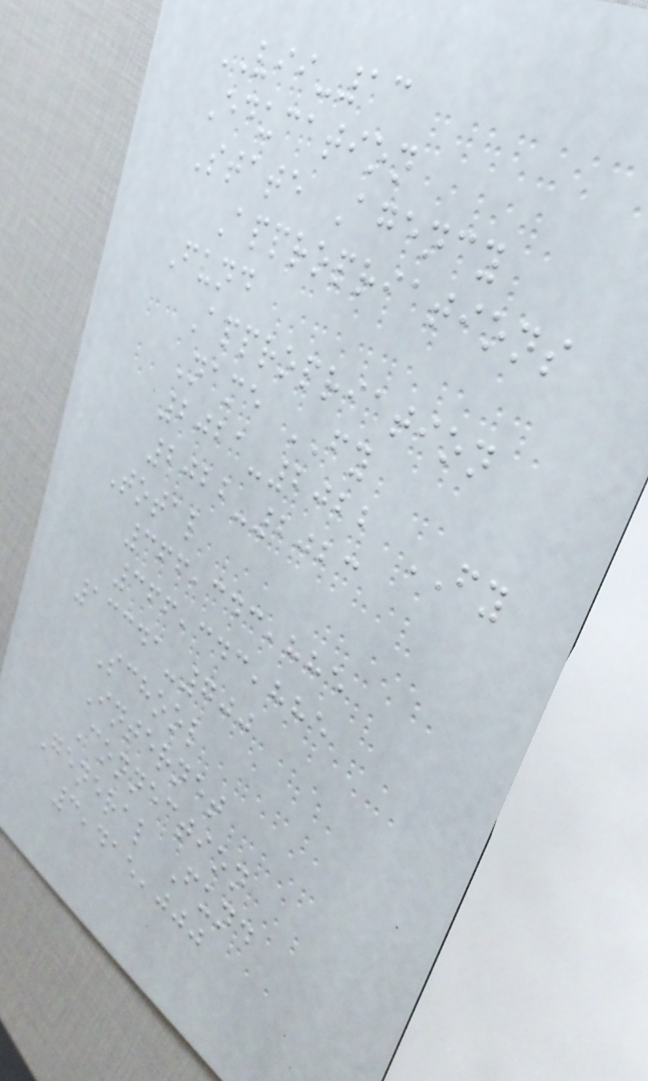VII-13
Education
State Agency
Appropriations
Fund
Appropriation
Name FY
2021-2022 FY
2022-2023
Total
366,343,885
366,343,885
13341-700
School
Internet
Connection
General Fund
3,415,000
